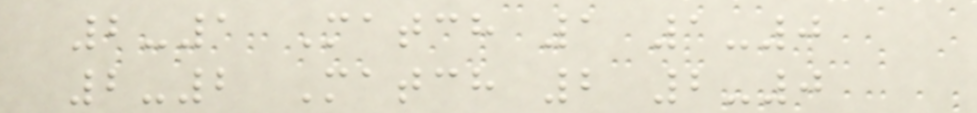2-1 Match 1 1-0
2-2 Match 2 2-0
